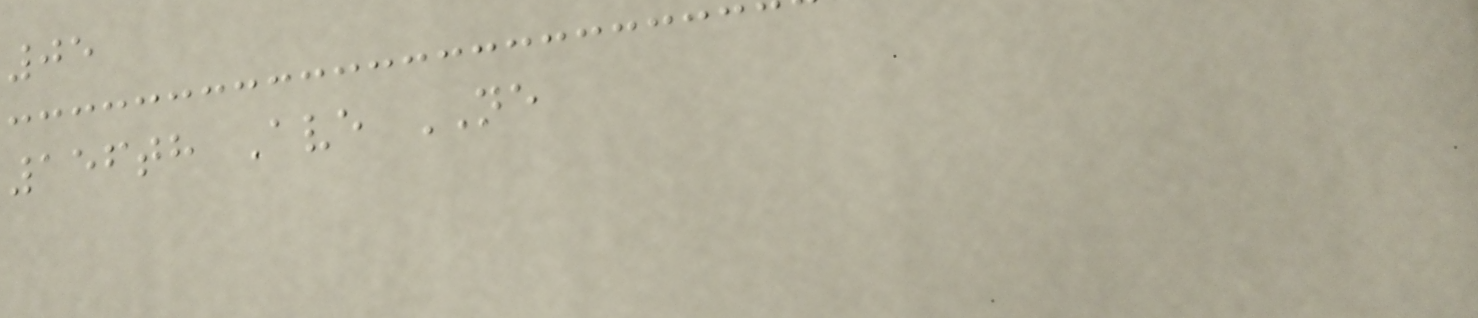05
156th Ave NE
